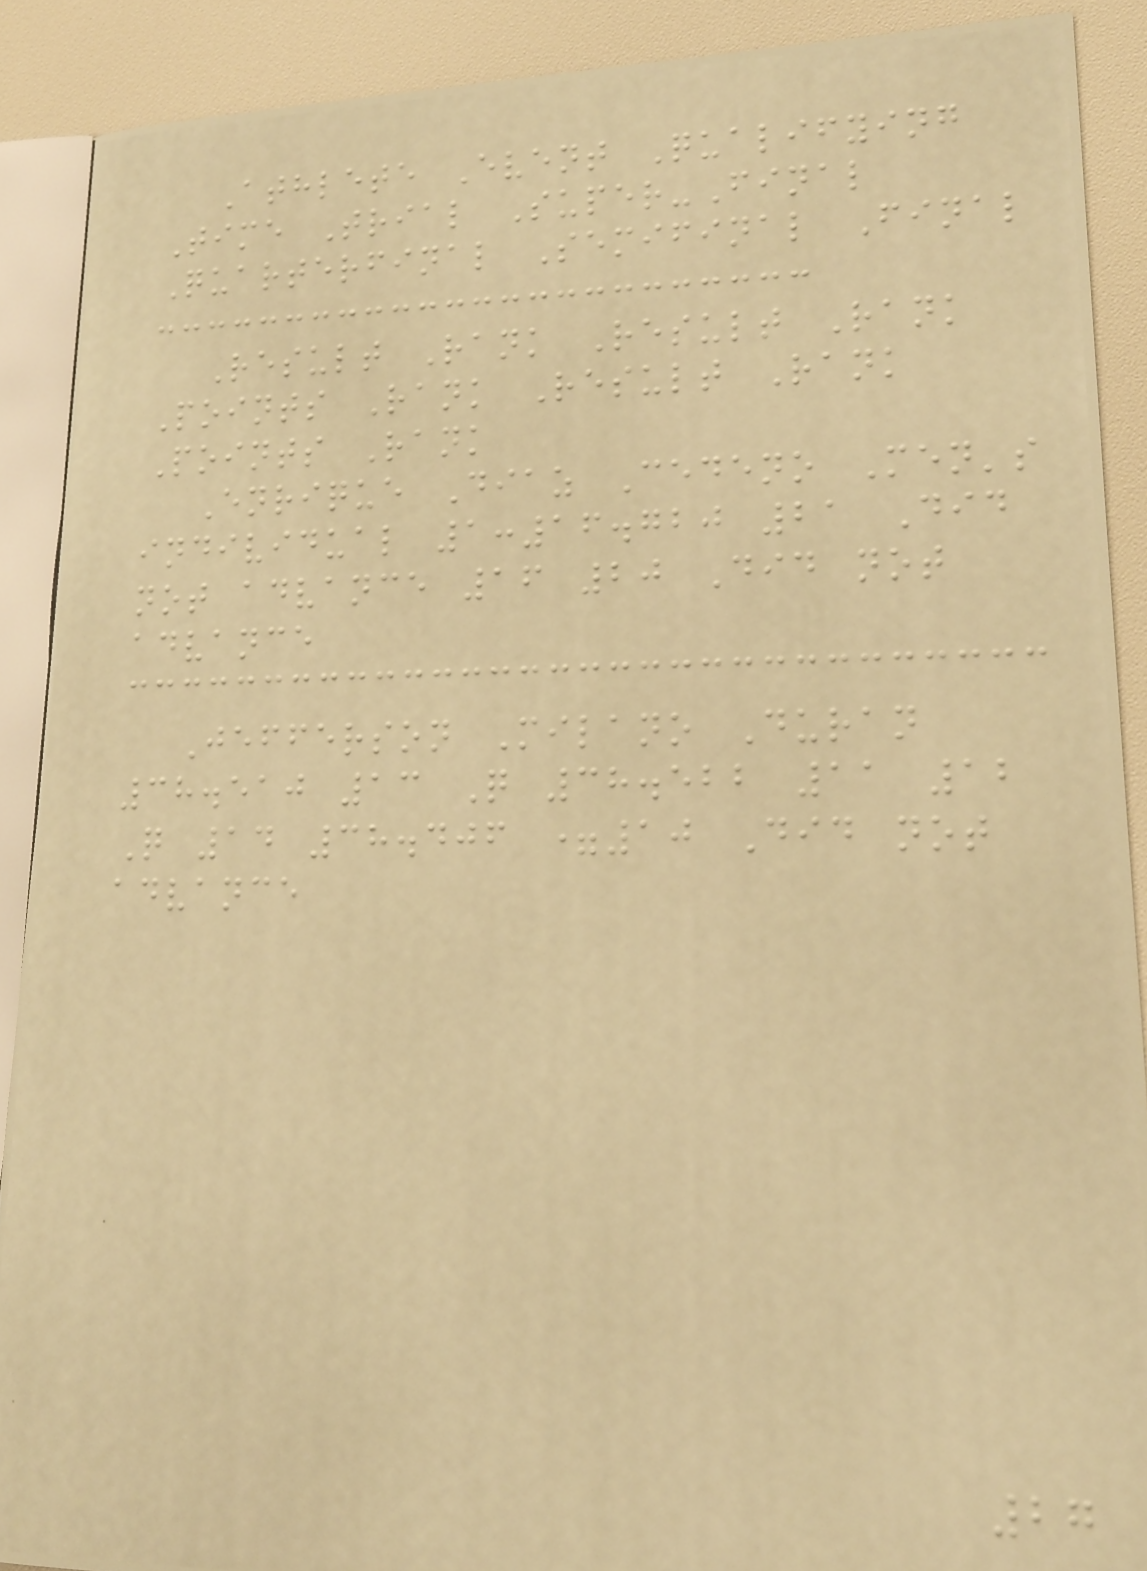Athlete Event Qualifying
Time Trial Super-Final
Quarterfinal Semifinal Final
Result Rank Result Rank
Points Rank Result Rank
Points Rank
Enrique Diaz Cedeno Men's
individual 1:16.720 21 Did
not advance 16 20 Did not
advance
Jefferson Milano Duran
38.510 13 Q 38.522 11 12
Q 14 38.406 =10 Did not
advance
27
